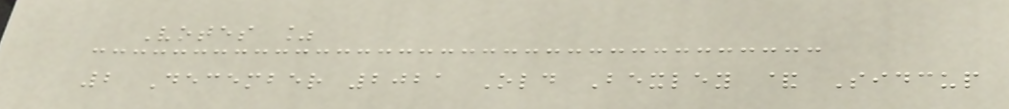Votes %
2 December 2021 Old Bexley & Sidcup
